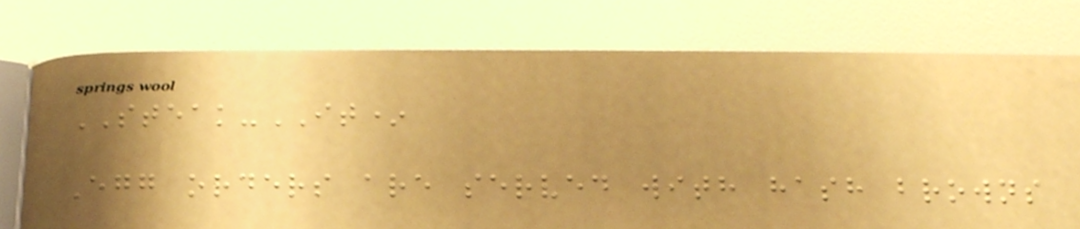STEAK-IT*
Egg orders are served with hash browns
